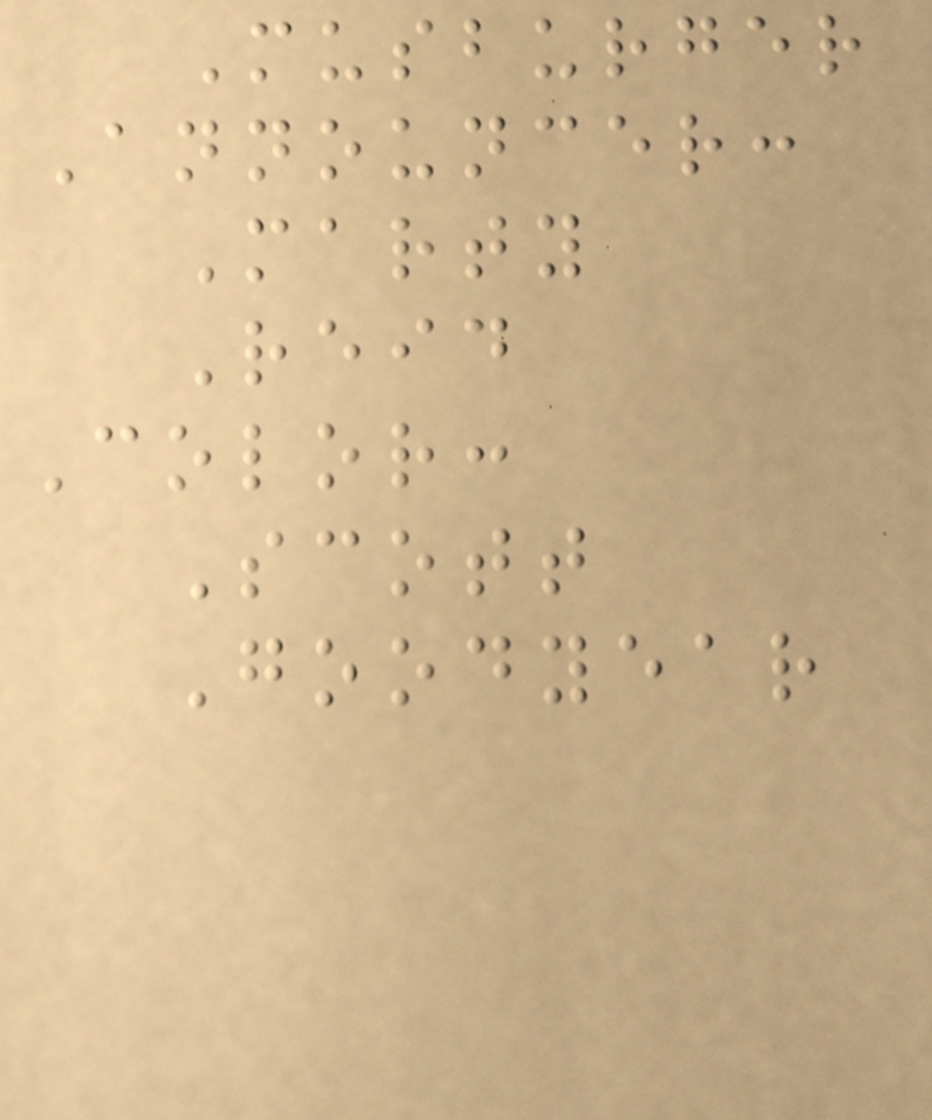Musburger
Announcer:
Marty
Reid
Color:
Scott
Goodyear
